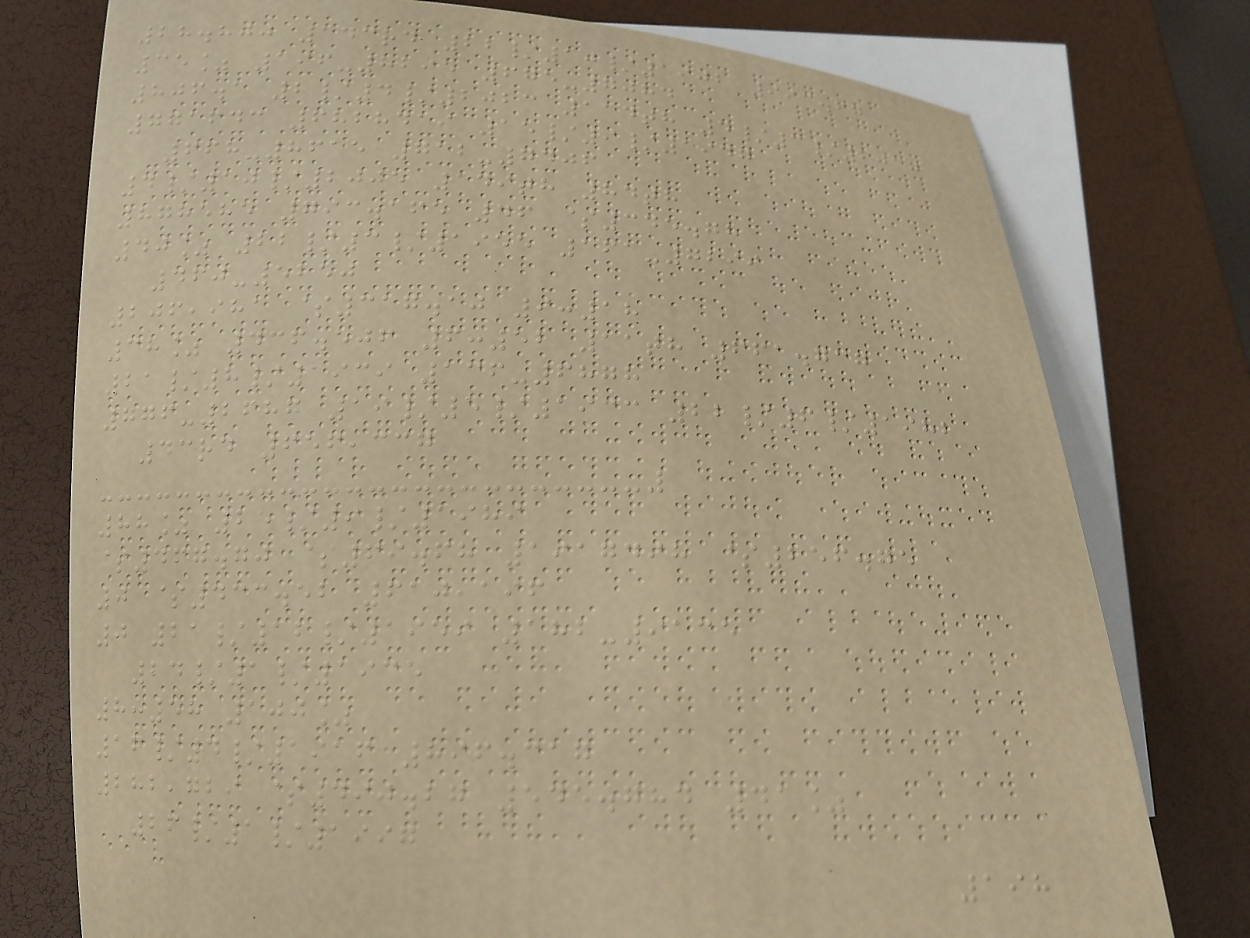28.800 143rd 22/10/1902 993.67
35% 196-8295 675-7084
806.1 2/4/2023 114th 4/3/2017
771643 6828419 15/9/1947
668-8615 712-7406
4/10/2005 149th 84th
878585 793.165 46 $345.78
40% 22/3/1955 161-7299
460-5250
206,981 $317.10 9:18
38% 436.506 6:52 11th 661.737
21/8/1939 136-6878
776-2687 19/5/1933 22/6/1982
43rd 656,337
88% 25/9/1989
$467.70 $69.68 1917498 $256.75
0 $433.52 610,196
0 21/12/1959 182-9135
24/1/1935
8:58 100%
16/4/1916 896.317
282,729 $490.27 545.784 41%
26/1/1997
198
